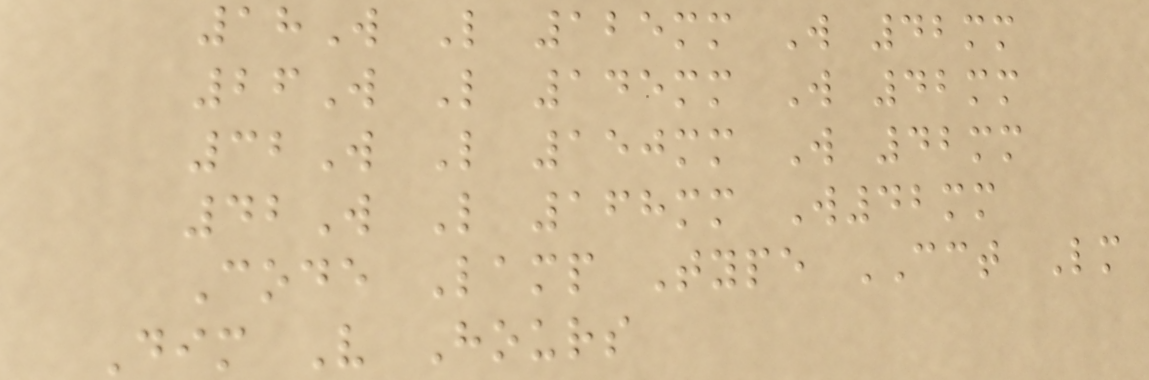18W L 125mm W 42mm
26W L 145mm W 42mm
32W L 150mm W 42mm
42W L 168mm W42mm
Code Lamp Type CCT Lm
Dim V Hours
